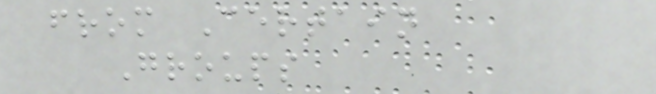from Certain
Groups
